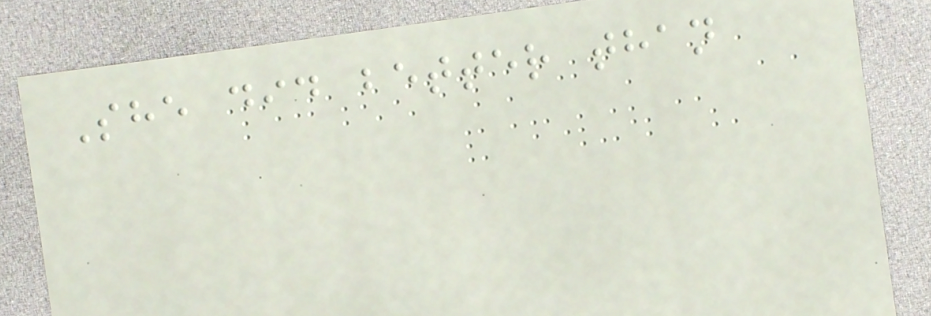She did better than
